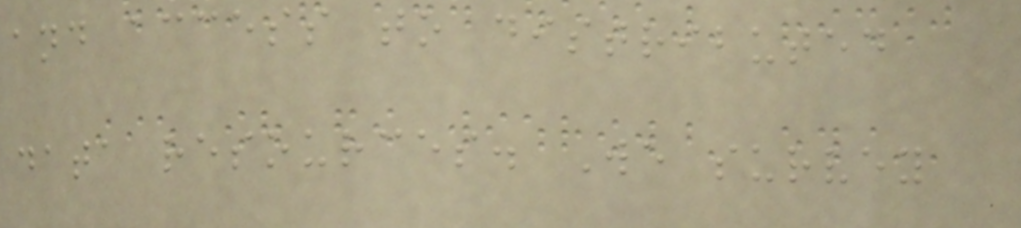and access to distributed
data resources. We survey
